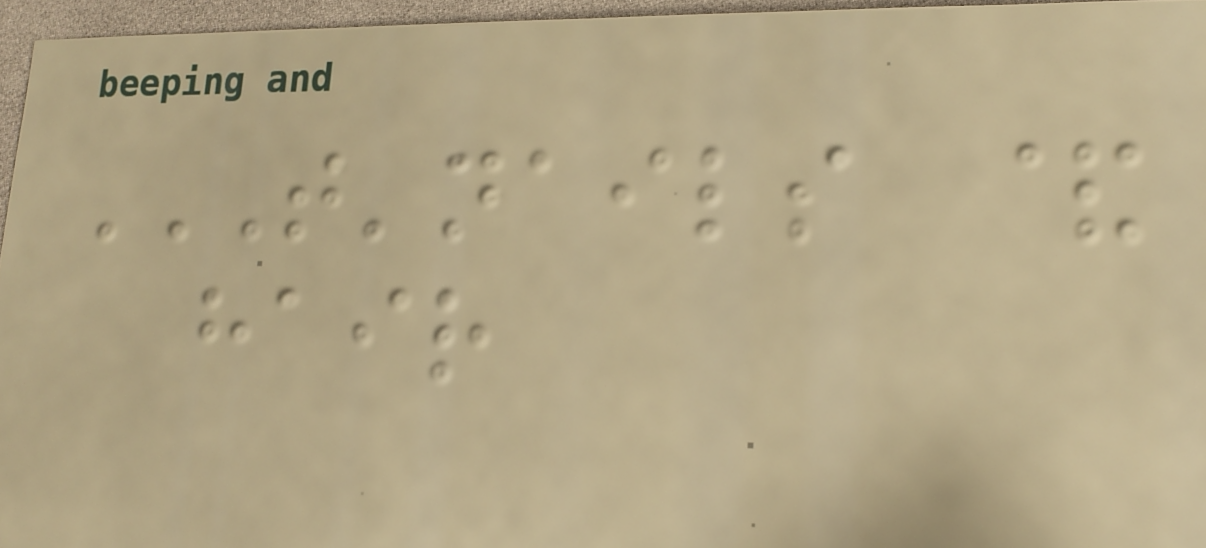T'NAILS &
HAIR
